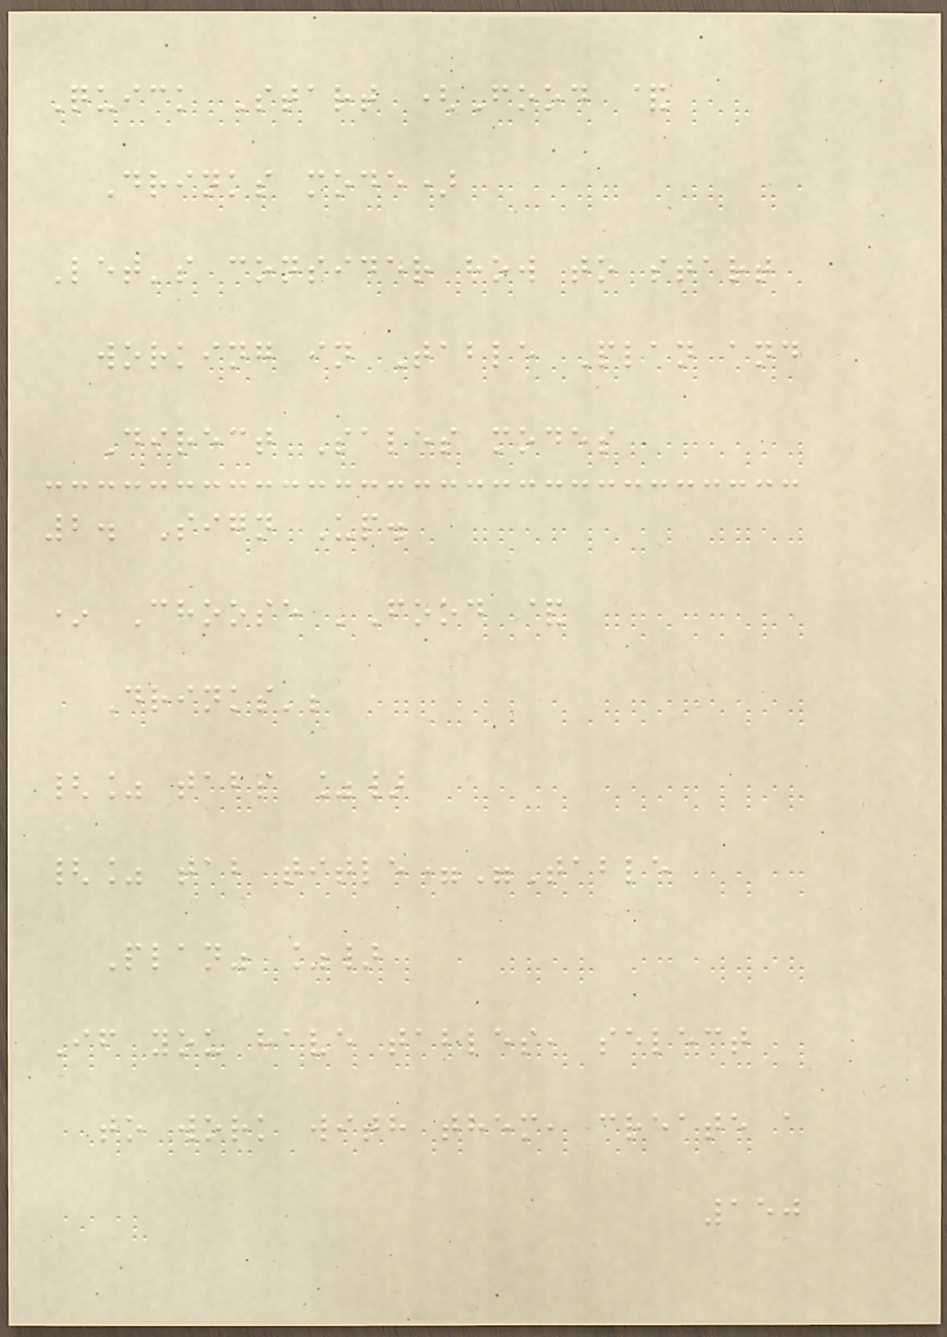Quick Start (Food &
Drinks mode)
Let's consider how to start
working in Table Plan and
Direct Sales modes
2. Sign Up.
* Choose 'Food &
Drinks';
{% tabs %}
{% tab title="Table
Plan" %}
If you have tables, select
to work with them, create a
150
